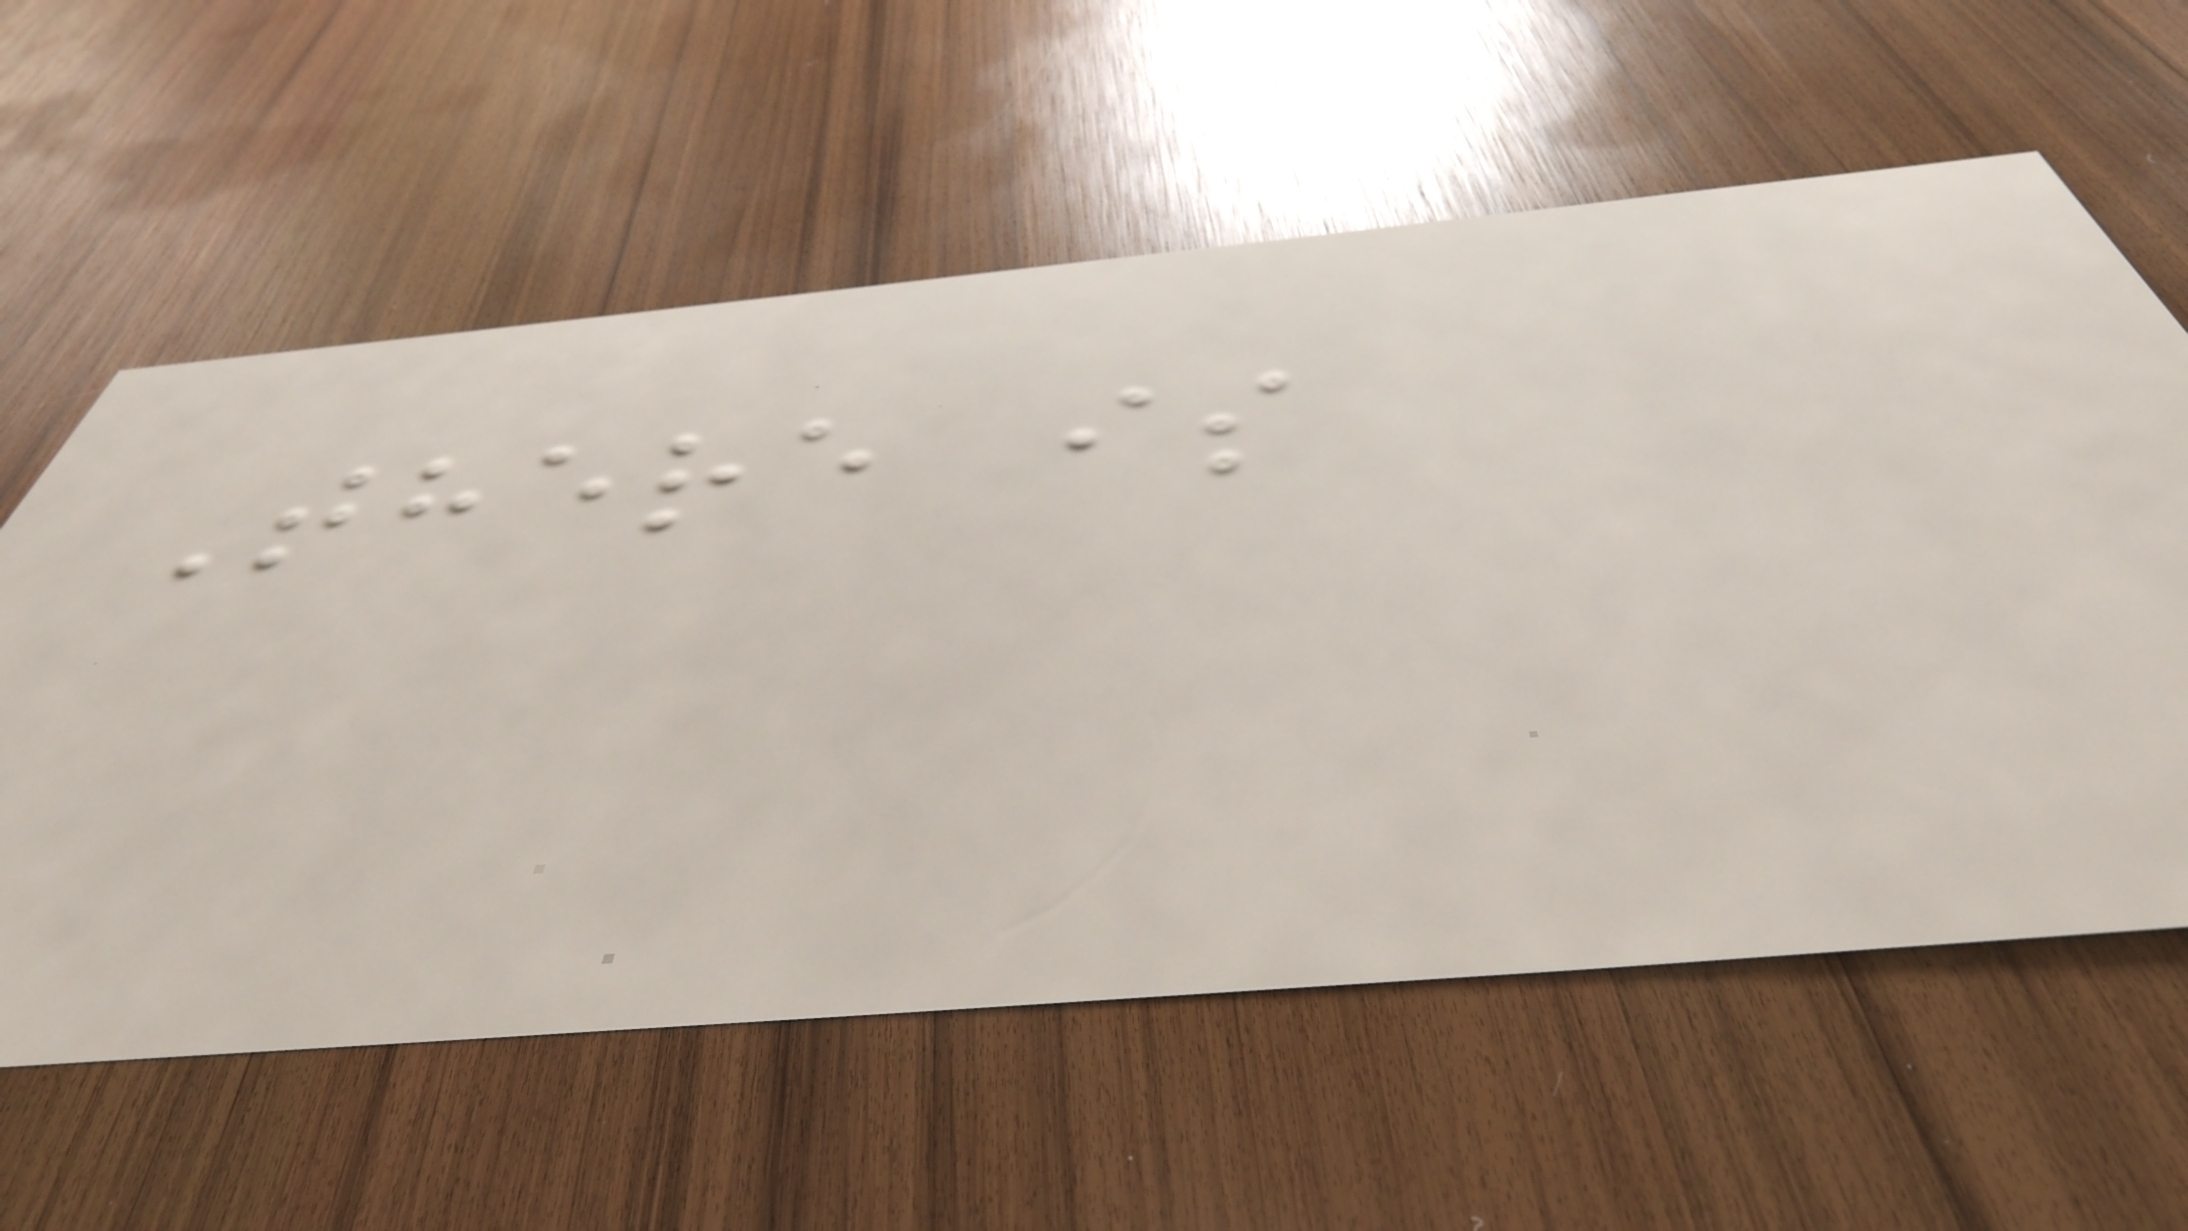There is
